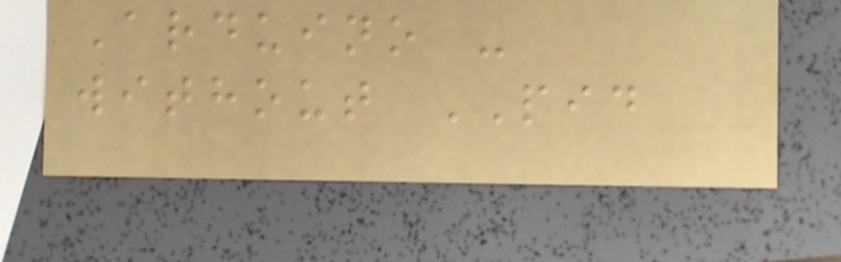Arduino -
without PID
